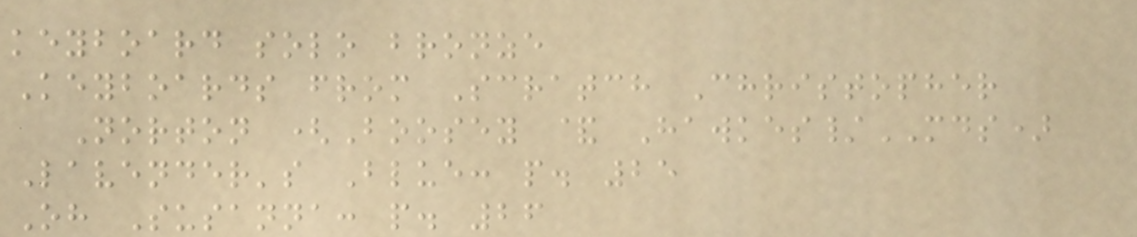keyboard solo bronze
Keyboards from Scratch Christopher
Norton (Boosey & Hawkes/MDS)
Lavender's Blue: p. 25
Oh Susanna: p. 26
